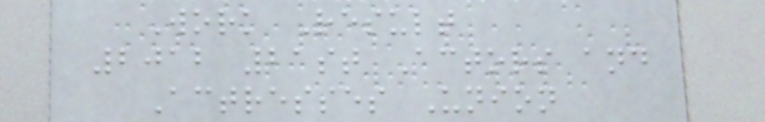Work Result
2012 21st Actors and
Actresses Union
